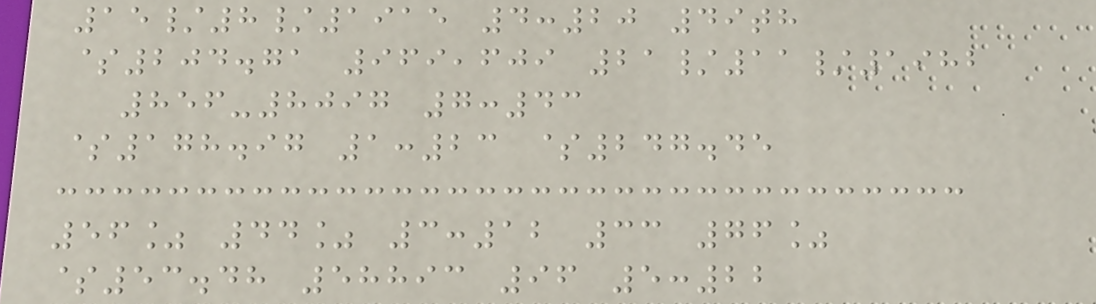15/8/1915 4:20 49th
$204.71 969,609 21/11/1982
856-8097 7:43
$178.97 1:23 $247.45
56% 44% 3:12 33 76%
$53.48 58893 96 5:22
